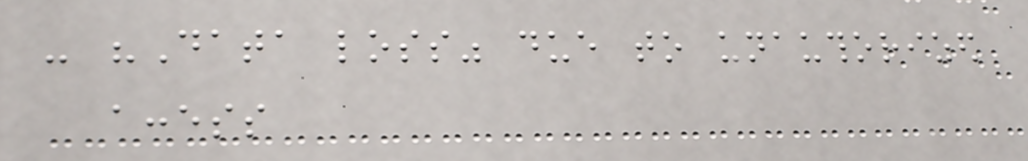- "Data loss" due to unauthorized
access
